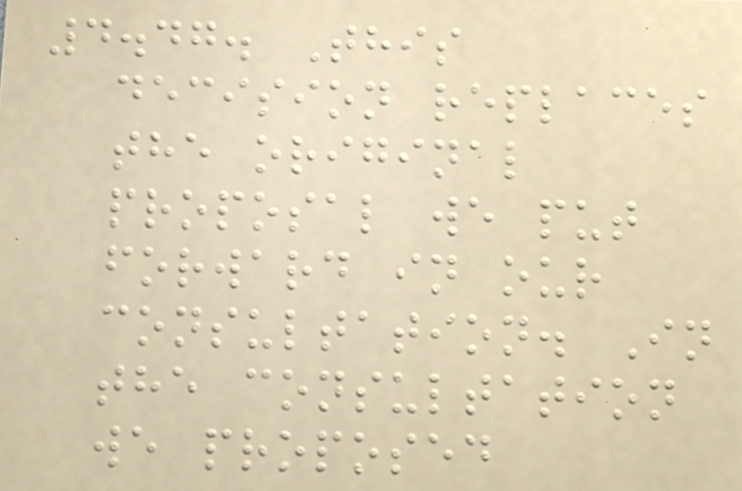4.47. This
decision replaces
the original
proposal we put
forward in our
consultation. In
the consultation
we proposed
